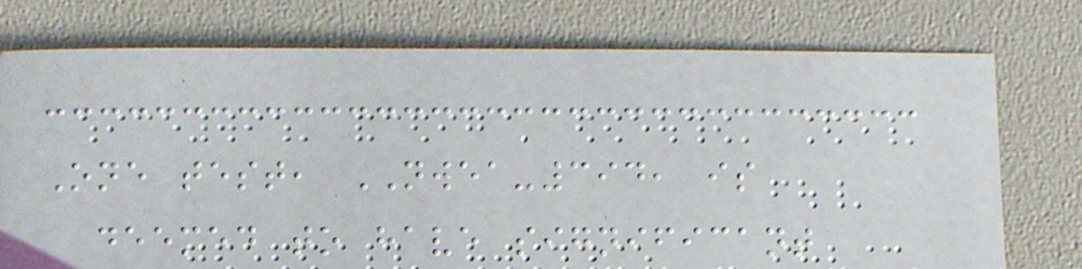One test, NWEA-394, is
deemed to have significant
